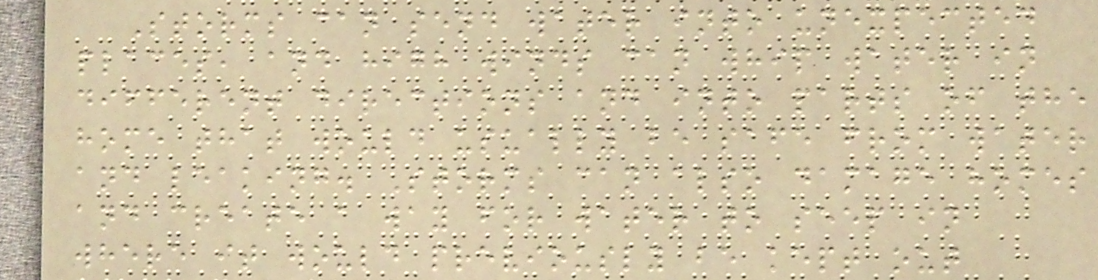Storms can send water into unexpected
places, and high winds can whip water in
different directions and into parts of the
home that would usually be safe from water
and leaking. Storms can also damage homes
and create a way for water to seep in
where it would previously be kept out
